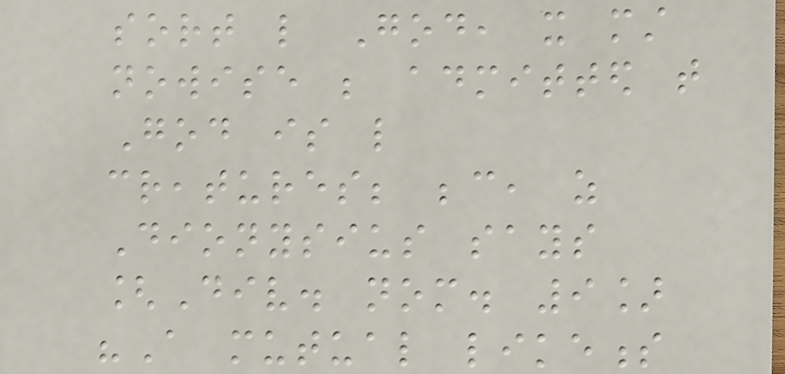sort like God, it must
nowise be admitted that
God is like
creatures; because, as
Dionysius says
[Div. nom. 9]
"A mutual likeness
